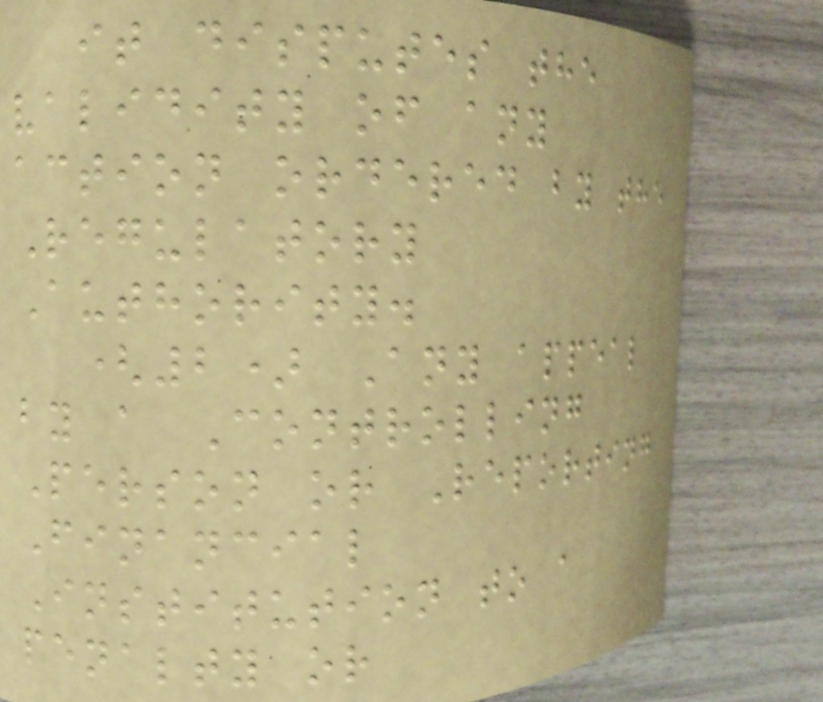it disputes the
validity of any
action ordered by the
Regulatory
Authority.
(2) Any appeal
by a Controlling
Person or Reporting
Financial
Institution to a
penalty or
